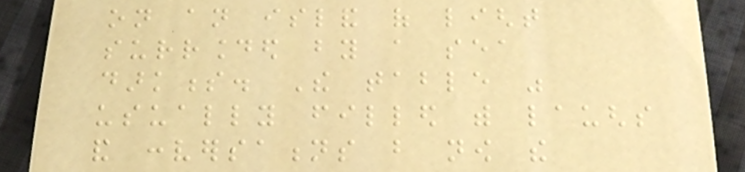on an island of light
surrounded by a sea
darkness. The table was
usually filled with laughs
and conversations but now the
